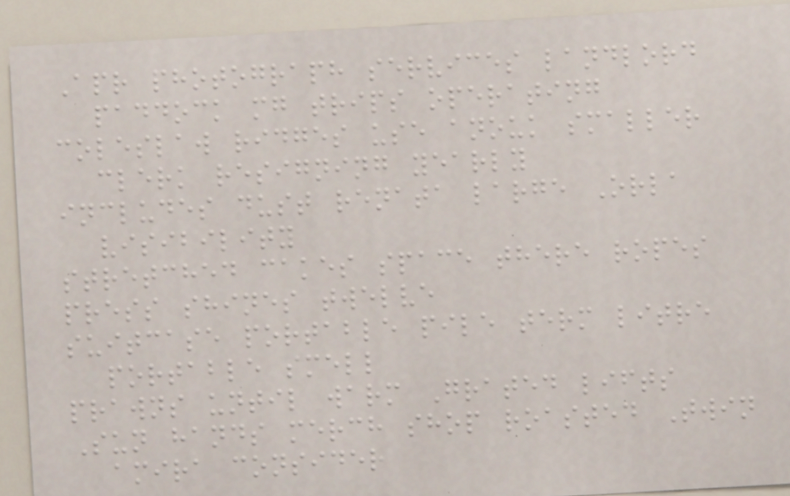Apr photograph services landlord
paddock mg trips operating
coleslaw ridges use anouk smaller
clerk resigning yearly
includes dust renata large Orla
visibility
stretched cakes space there ropes
press shines twelve
suitcase portable pile term litre
portable smell
prawns until warm Grated lifts
Sun hands merch shop roasted Twin
amira consider
